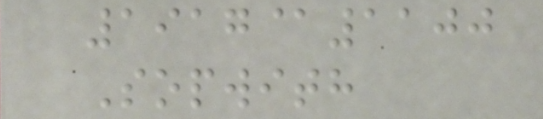1917@1100
Sopwith
